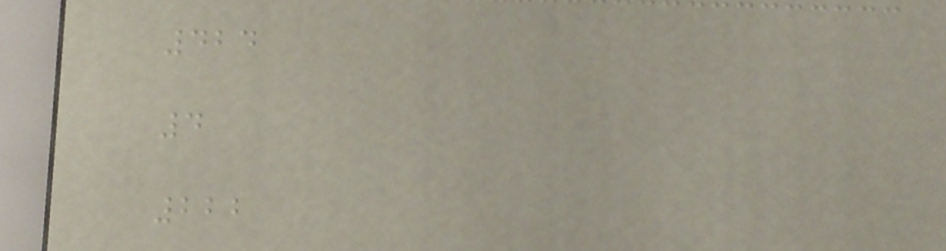424
4
222
